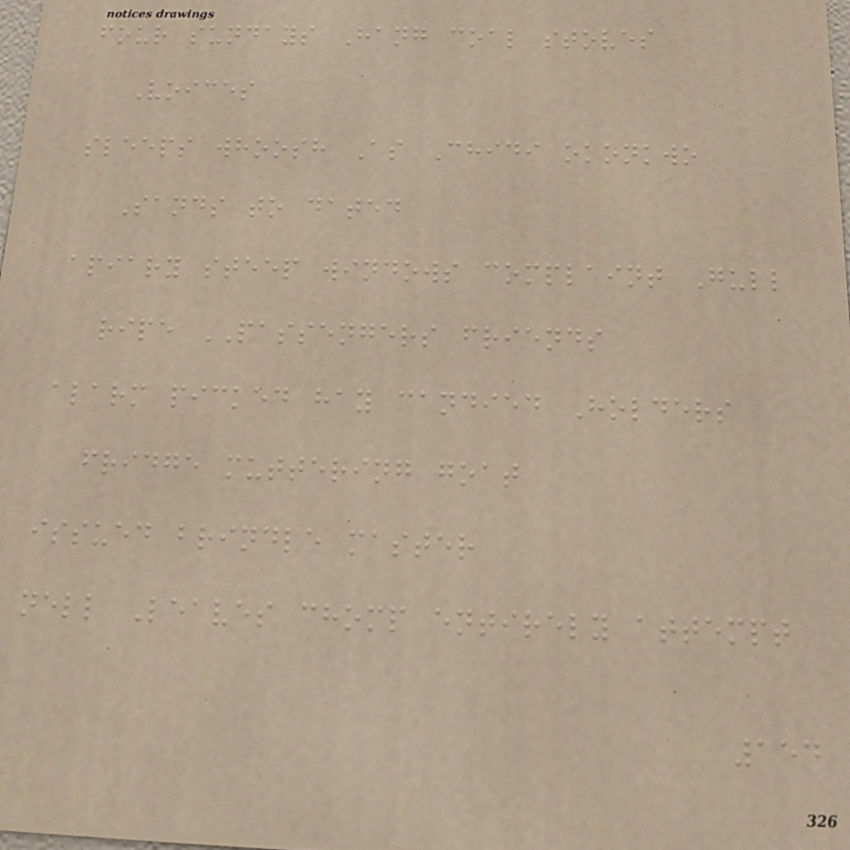four sundays Hang coal stoves
Voices
sleeps whoosh As Chidi okonkwo
Sands to dated
apiary steep windows complaint Gull
ripe PASSENGERS friends
alarm picked hay candied Holders
fridge muttering goat
issued brindle master
nell Leaves chomp entirely attempt
154
